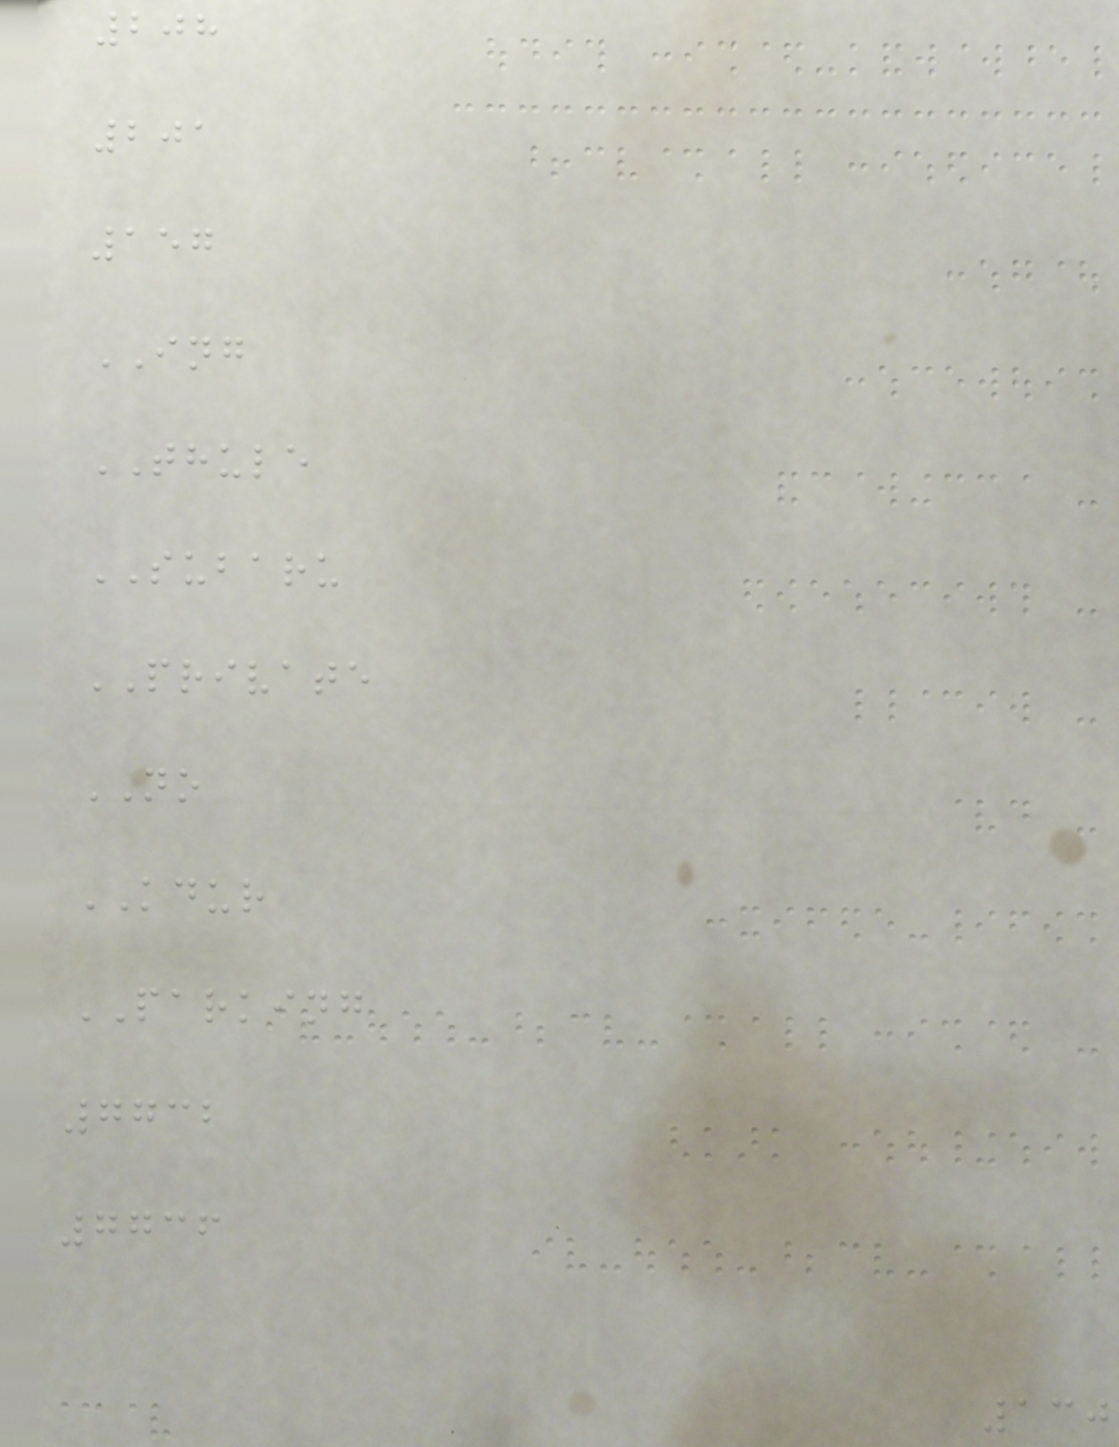208
201
157
ING
THULE
SUBARU
PRIVATE
NO
KDUR
PARKING
7732
7736
130
